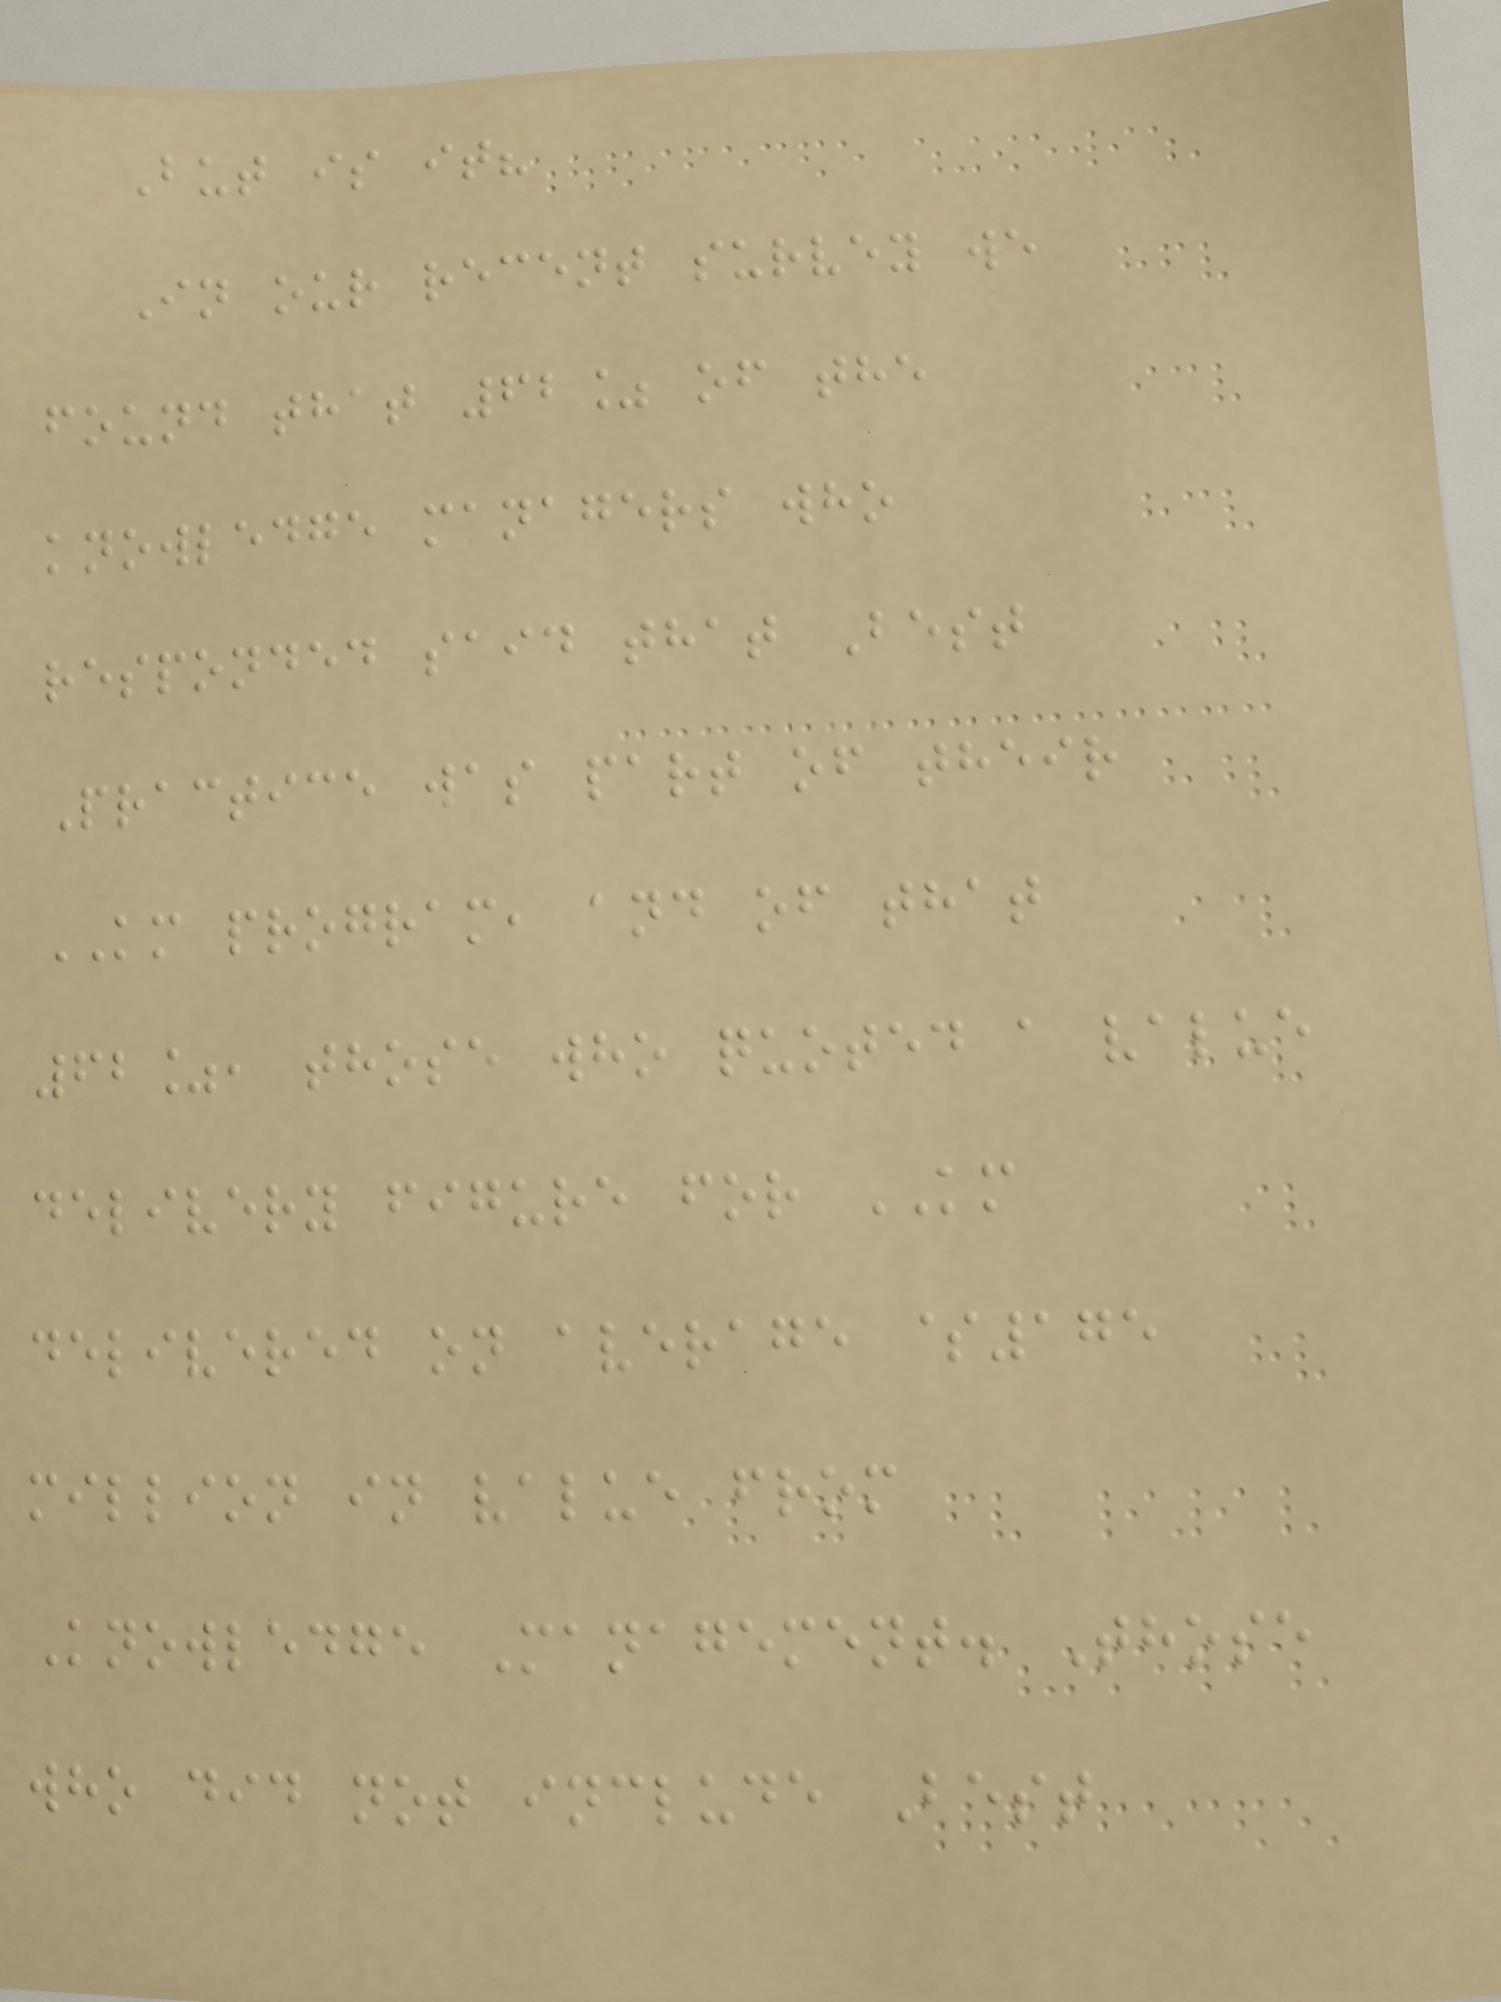But is it?
In our recent survey we
found that 62% of the
knowledge managers who
responded said that Best
Practice was part of their
KM program, and of that
62%, those who quoted a value
delivery figure for KM
delivered on average $175
million in value from
Knowledge Management. Those
who did not include Best
